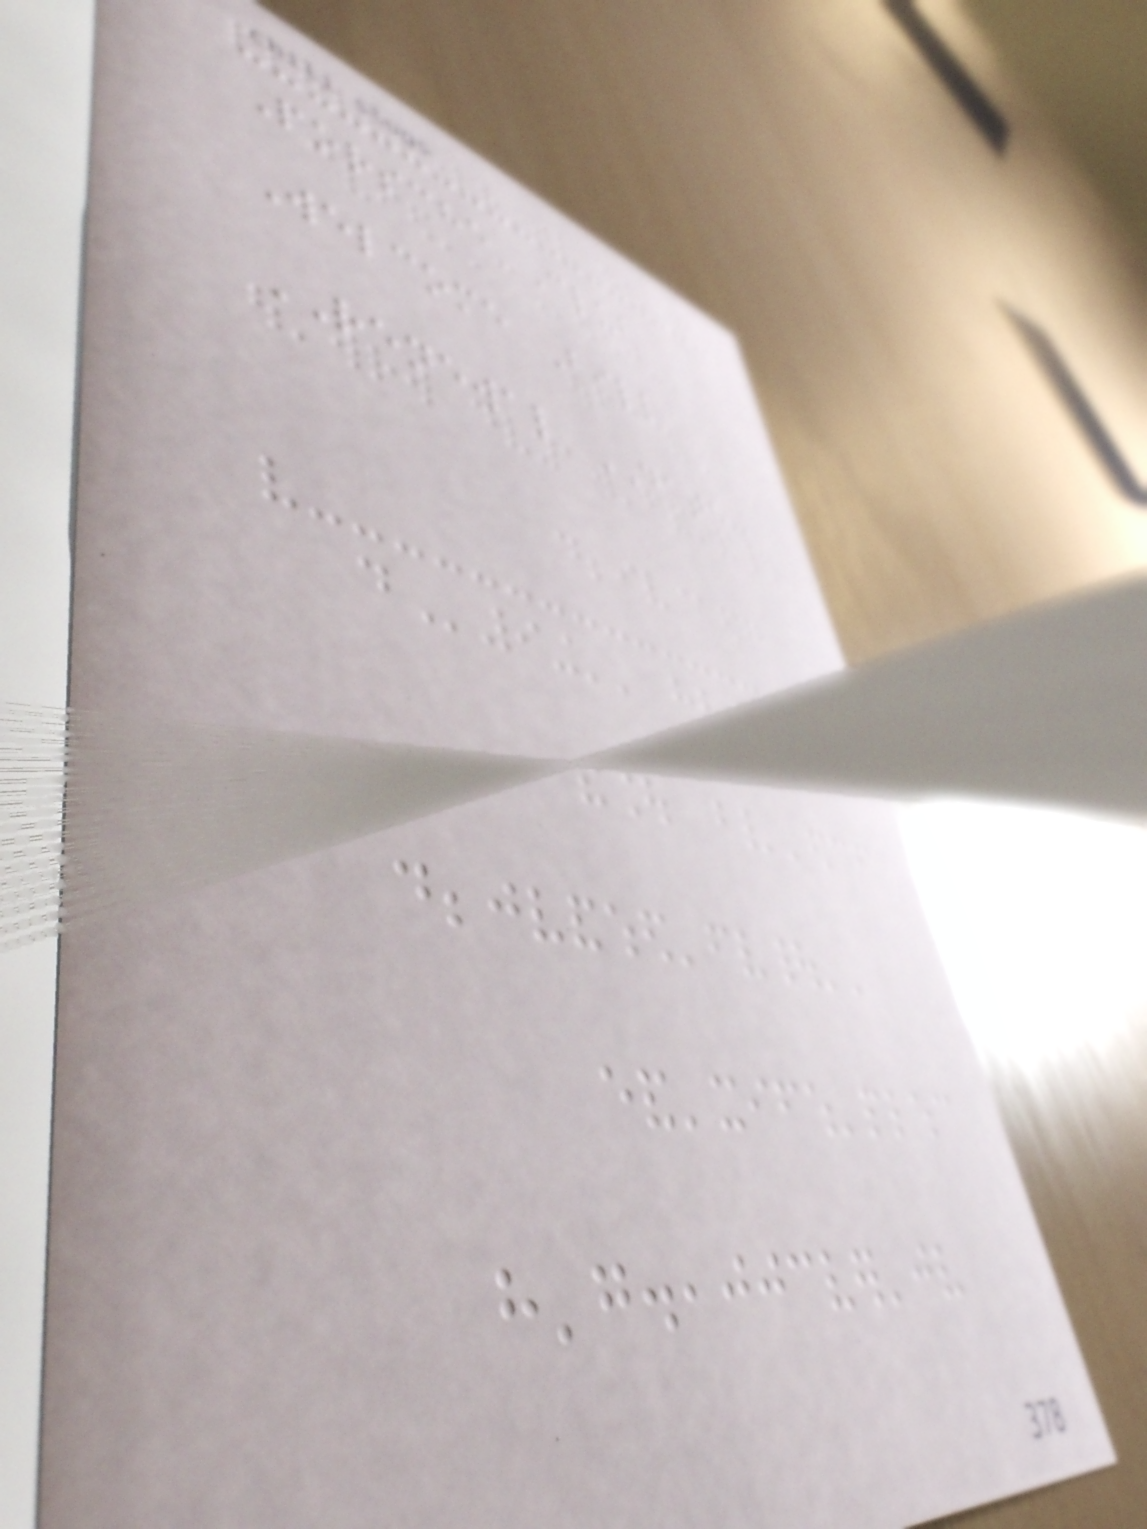Porsche Club
Welcome Bill
RENEWAL DATE:
